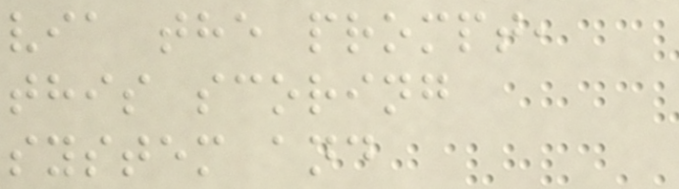via the prompt,
this scoring
system and
